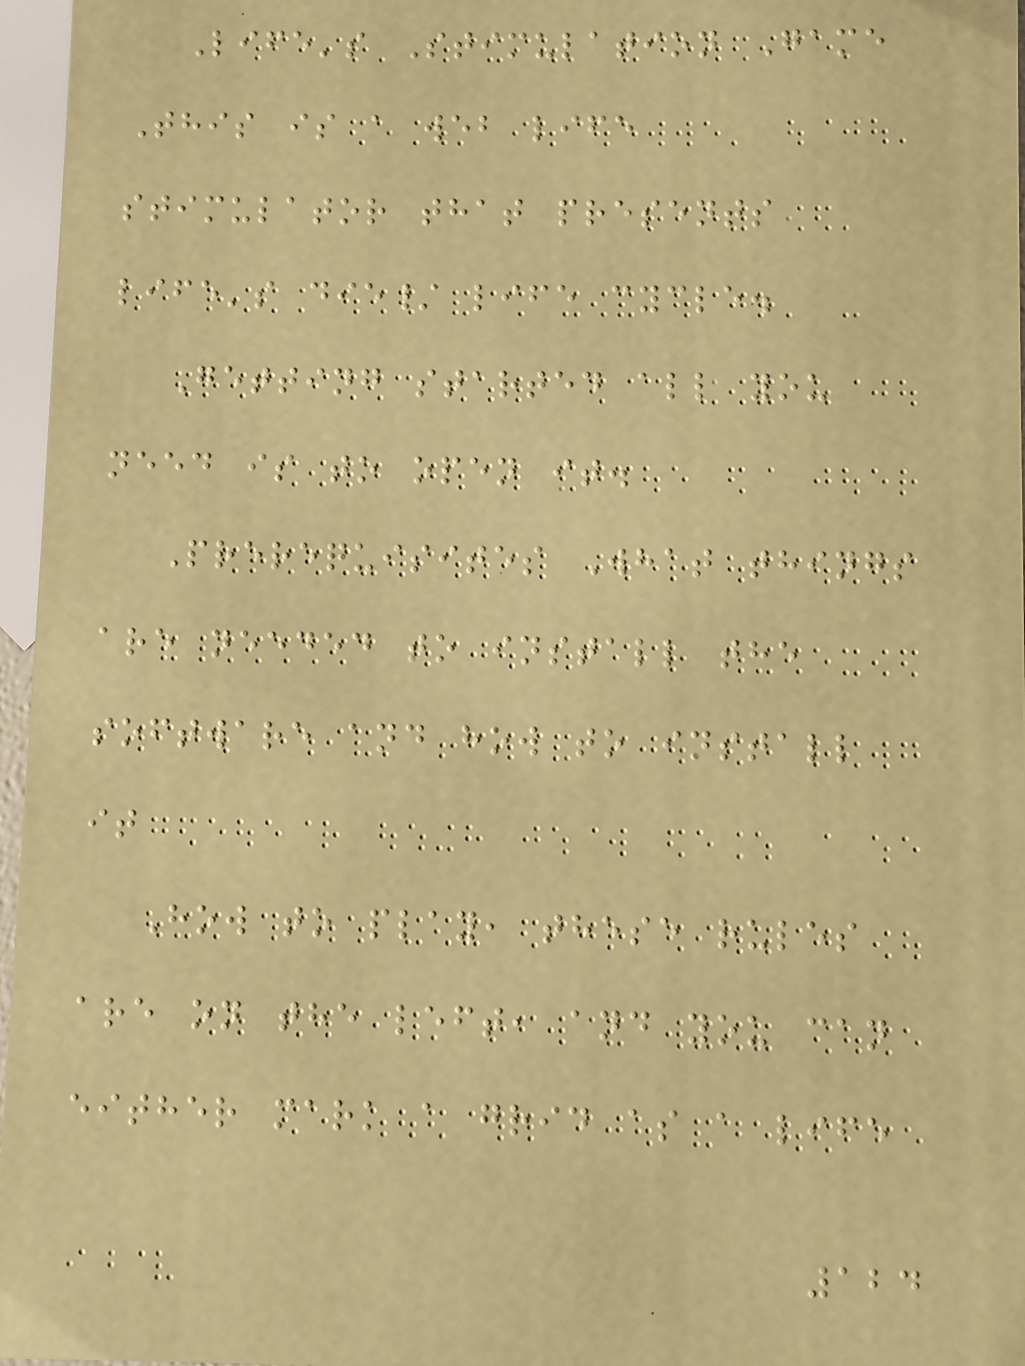Life's Stimulation Game
This is a web life
stimulator that presents
life's die/ life cycle.
Getting started all you
need is to open it.
Prerequisites What things
are needed to install the
software and how to install
it
How to play, these rules
are on the left, and you can
either mark a grid as a life
124
